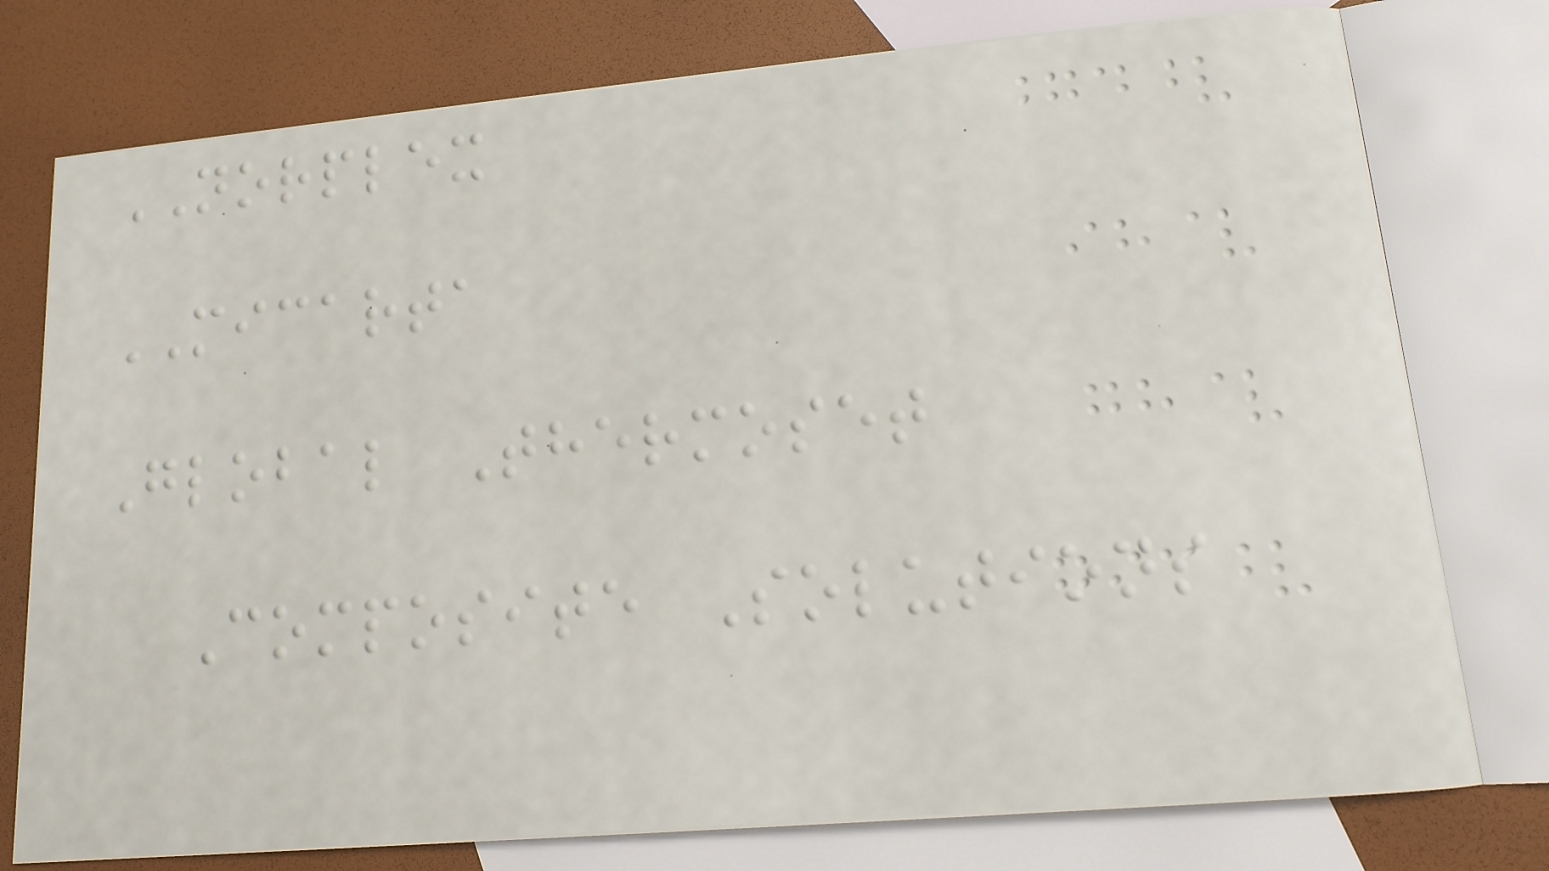NORPLEX
MICARTA
Global Thermoset
Composite Solutions
